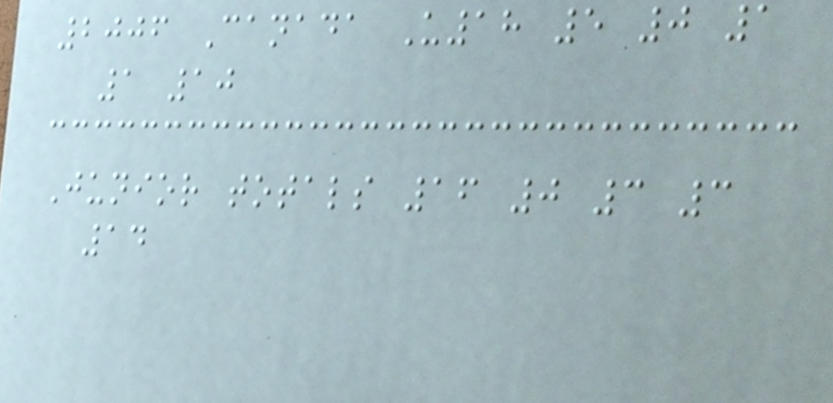2006 Canada U18 5 0 1
1 10
Junior totals 16 0 3 3
14
